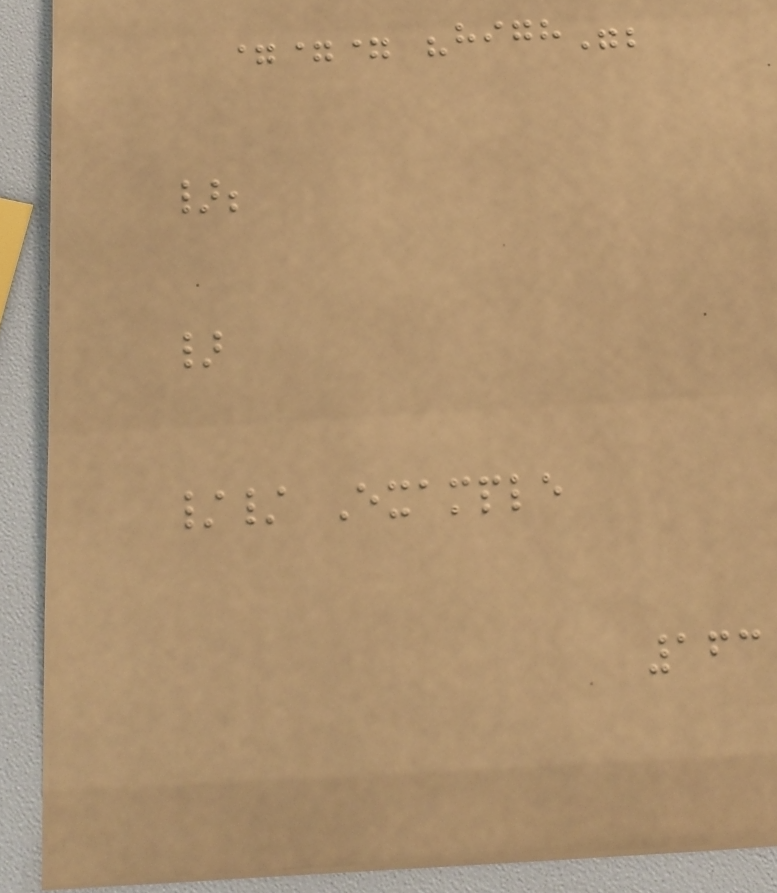=== "high";
};
}
// Example
163
